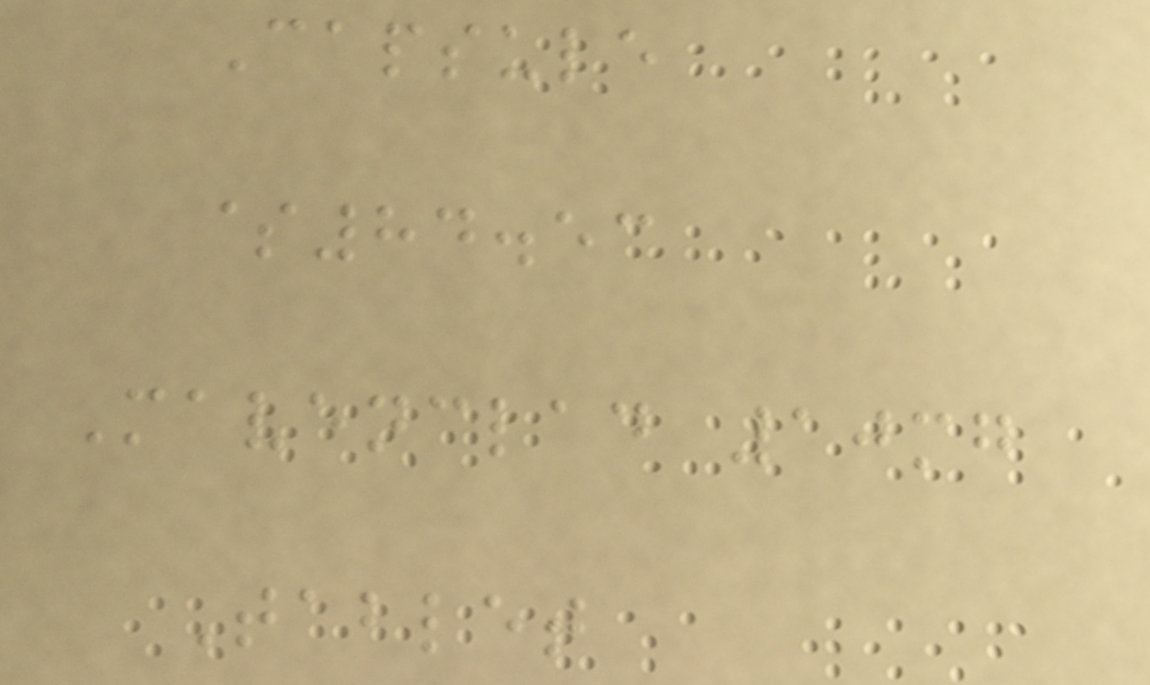Capsule
$84.53
Mavenclad 10mg
Tablet
